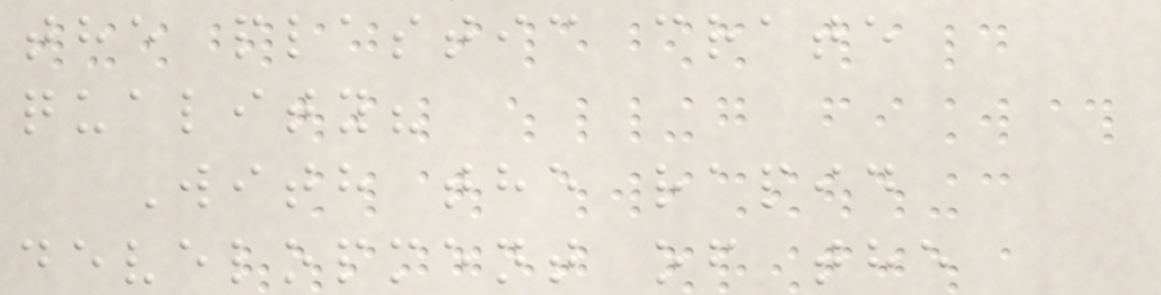the plastic crate
quality?
With the rapid
development of the
